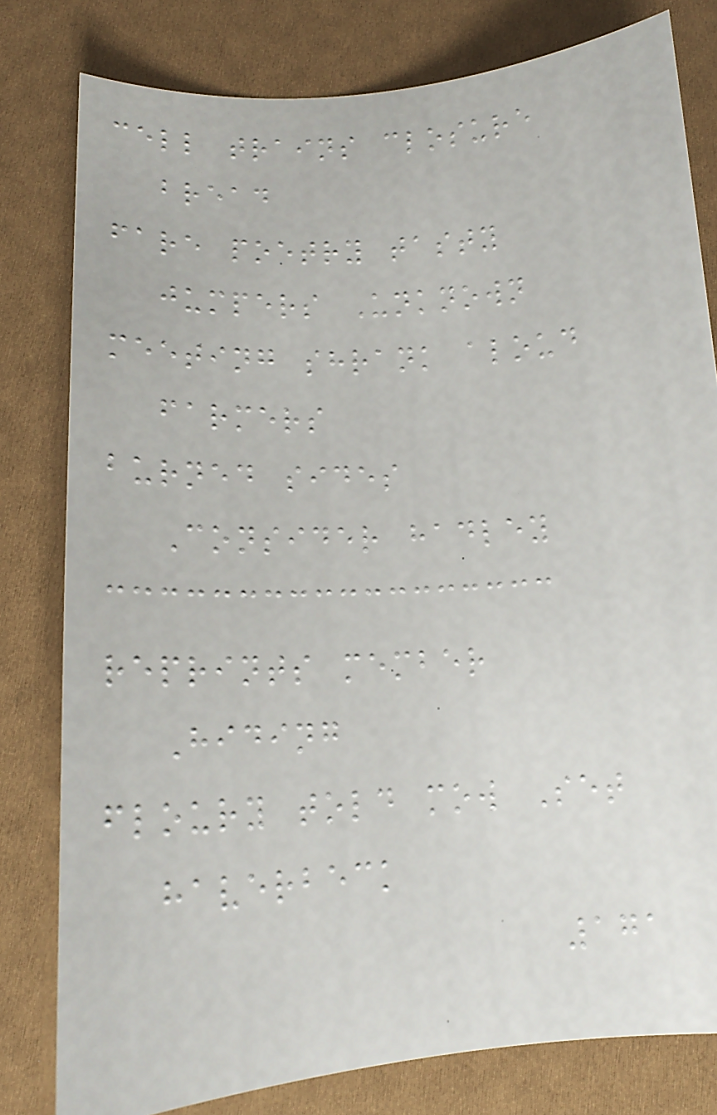cell trains closure
bread
fare poetry tasty
jumpers Unknown
meeting shrank aloud
farmers
burned sides
Consider hadley
reprints member
Hiding
floury told mow Set
haverbeck
171
